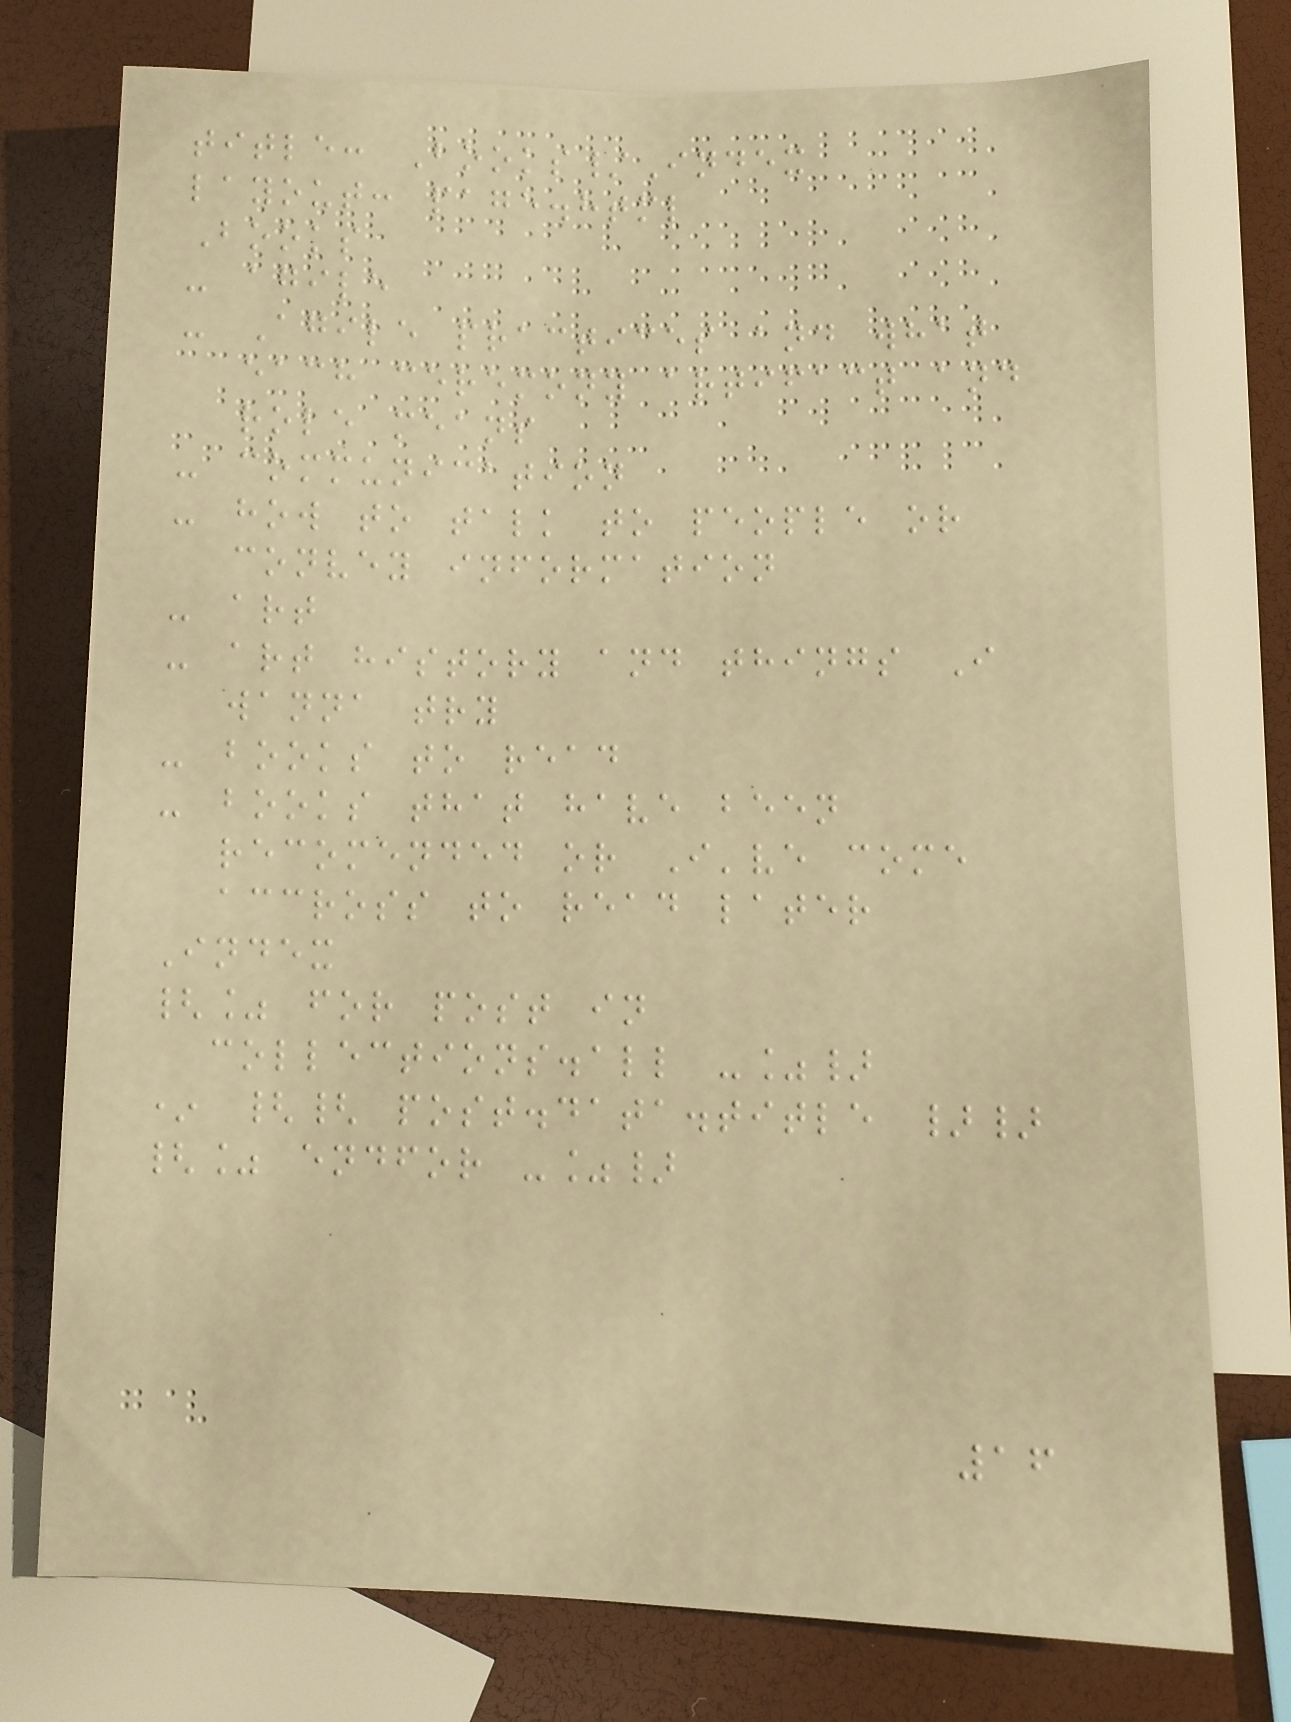title: Books/Index
layout: page.html
Books
- agile
- Agile practices and what
each ceremony artifact and
role means
- communication
- how to talk to people or
convey information
- art
- art history and things I
wanna try
- books to read
- books that have been
recomended or I've come
accross to read later
Index
{% for post in
collections.all -%}
* {{ post.data.title }}
{% endfor -%}
16
